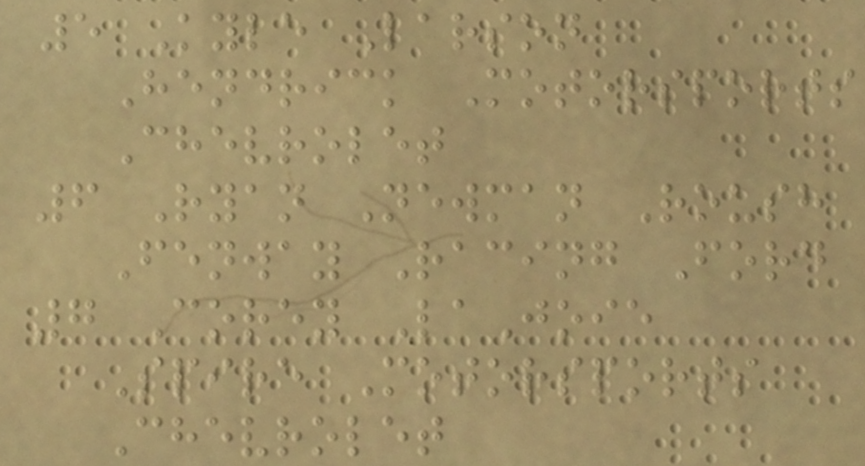5 Kyle Larson
Hendrick Motorsports
Chevrolet
6 Ryan Newman Roush
Fenway Racing Ford
7 Corey LaJoie
Spire Motorsports
Chevrolet
